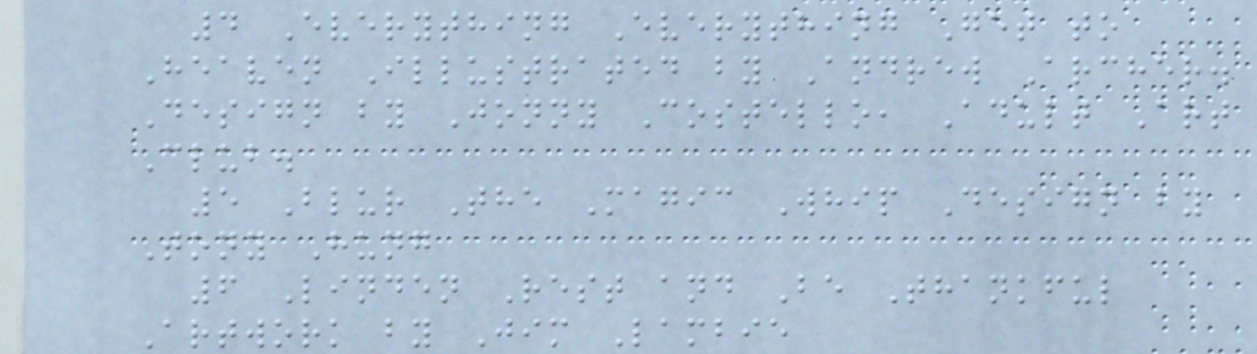4 Everything Everything Get to
Heaven Illustrated by Andrew Archer.
Design by Jonny Costello, Adult Art
Club.
5 Blur The Magic Whip Design by
Tony Hung
6 Linden Rest and Be Thankful
Artwork by Jim Lambie
